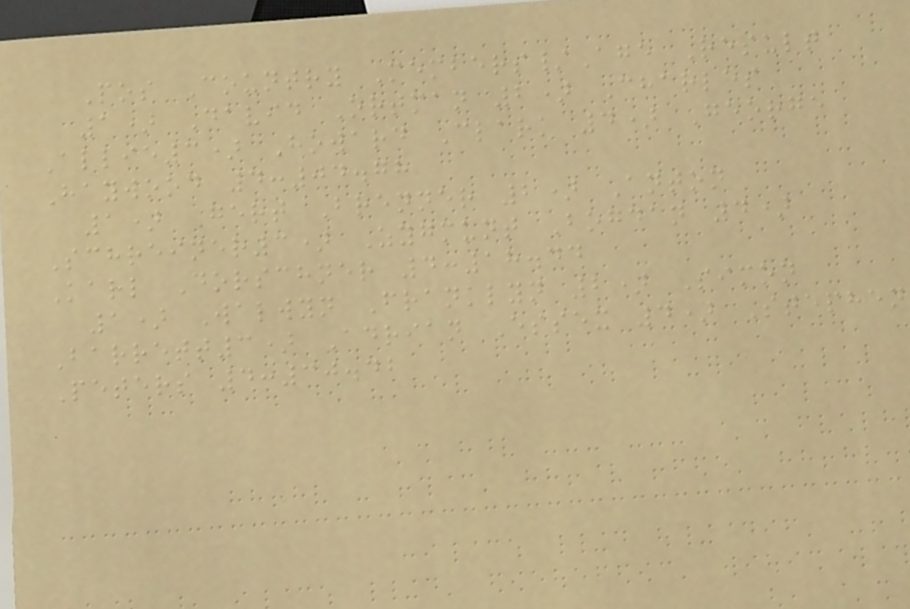Pos Country Members/Age Result
1) David Ortman 2) Charles
Allie3) Howard Clark 4) George
Haywood 4:04.78
1) Gert Brenner 2) Anton
Schreiner3) Zygmunt Bogdan 4)
Karl Dorschner 4:18.44
1) Walwyn Franklyn 2) Simon
Barrett3) Adrian Essex 4) Stephen
Peters 4:30.42
